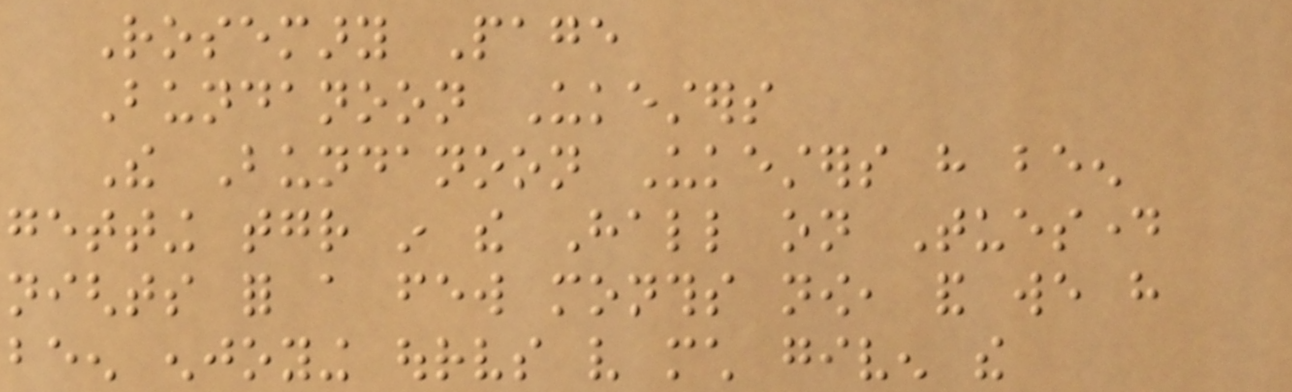Rosemary Page
Bundanoon Ukesters
The Bundanoon Ukesters have been
getting together in the Hall on Tuesday
nights for a few months now, and we have
been enjoying ourselves very much given the
